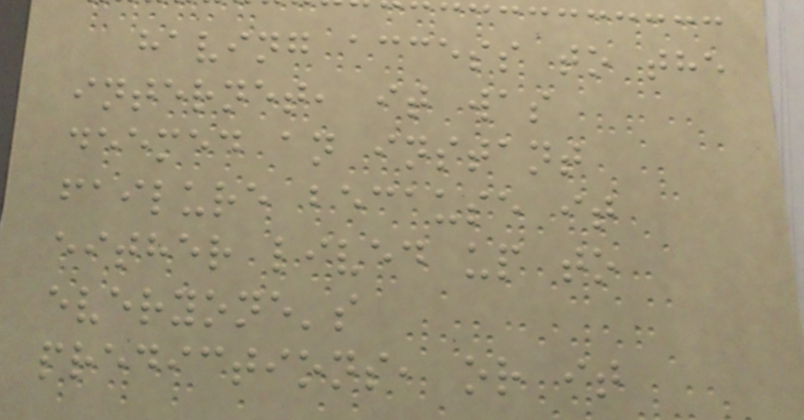having access to the
internet, it was
deemed an instant
failure because it
either lived up to
everyone's
predictions, or it
